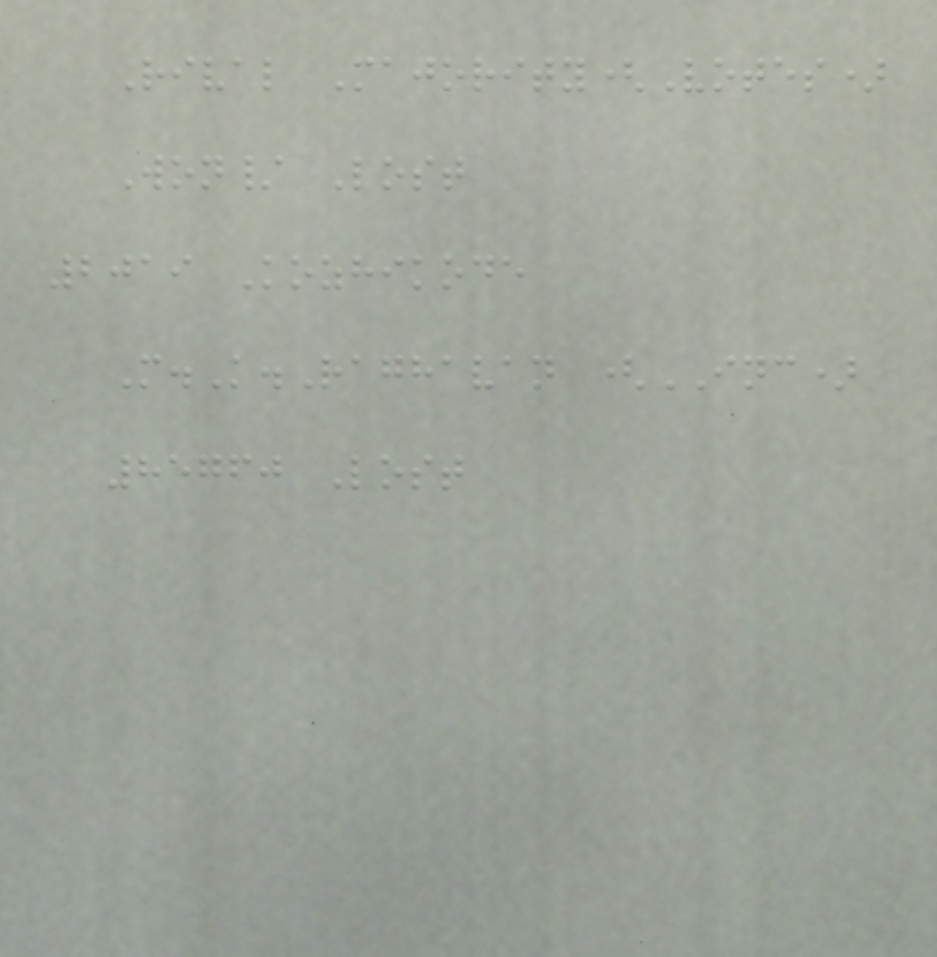Rival Majority(Votes)
Won/ Lost
2019 Kozhikode
M.K.Raghavan (INC)
85760 Lost
